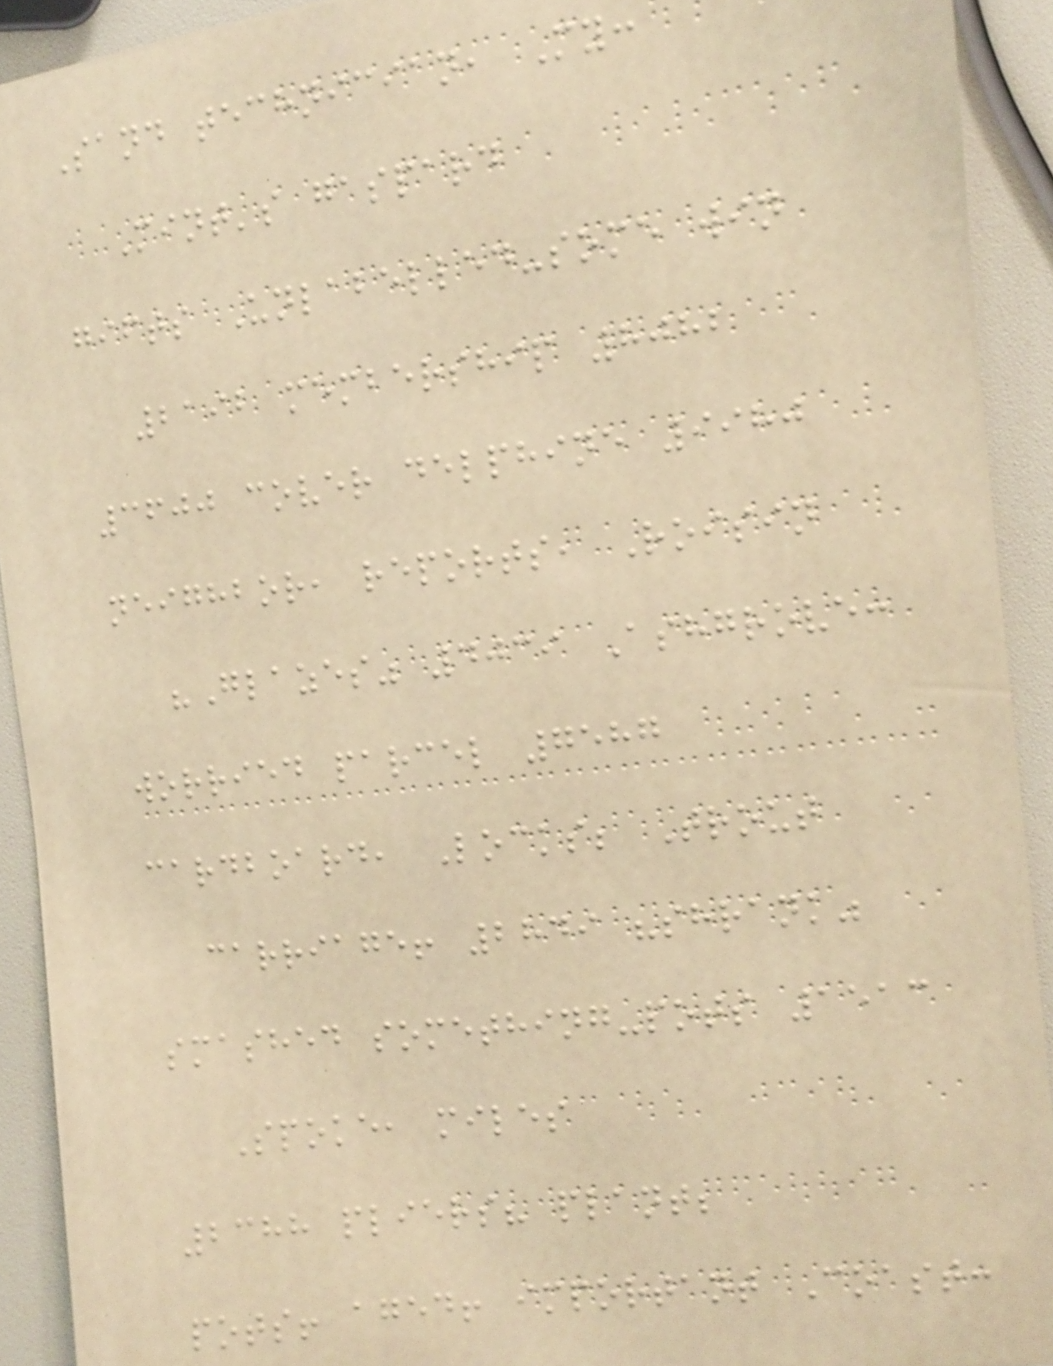Sand technician, My:
Mint's gaspard
gifts Unlabelled-some win
2192 membership 8082
3600 cover delphine 9980
neighbor, reports, Roisin
"Glazes" 4039 Ashgrove:
worried parcel 7587
cardboard, Locks; Trout
carriage! 2849 "shrank"
smashed something-pots 1513
Spoke, miles
2388 pliers? plant;
pots! aged! important Coast:
